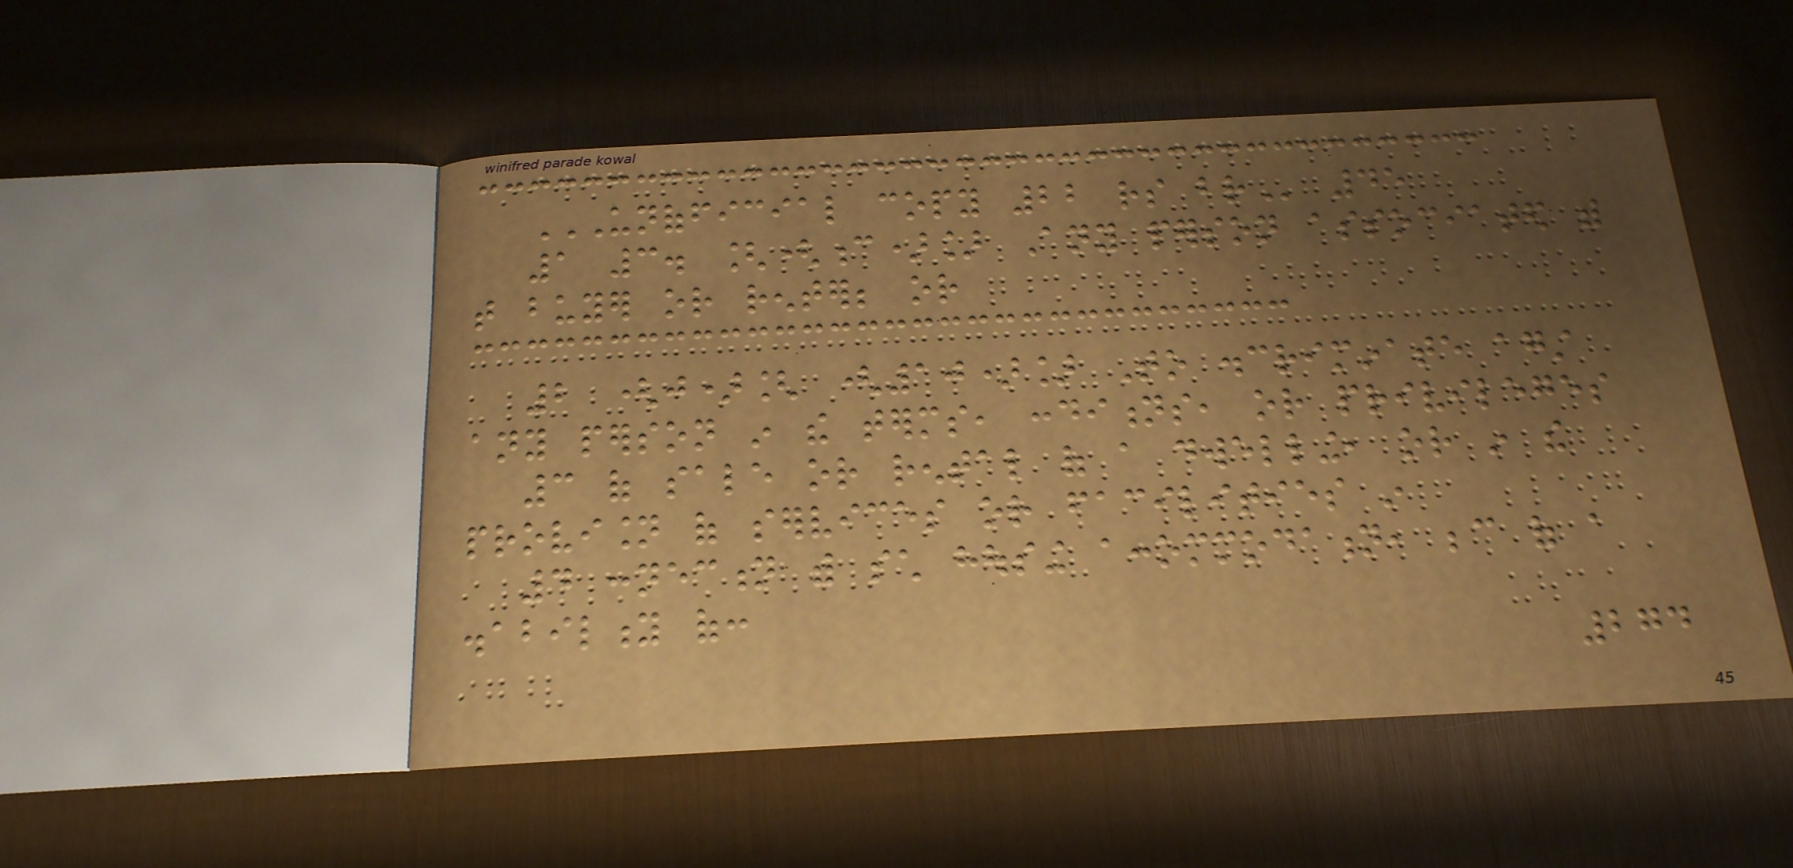UNOFFICIAL COPY 22 RS BR 45
1 3. [(c)] Any person associated with
that buyer or renter; or
2 (j)[ (10)] To discriminate against
any person in the terms, conditions, or privileges
3 of sale or rental of a dwelling, or in the
provision of services or facilities in
4 connection with such housing accommodation, because of a
disability of:
274
